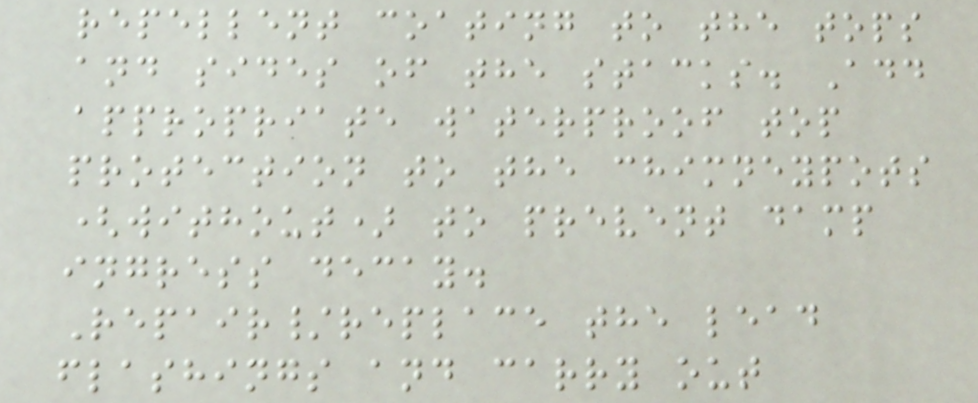repellent coating to the tops
and sides of the stacks. Add
appropriate waterproof top
protection to the chimneypots
(without) to prevent damp
ingress decay.
Repair/replace the lead
flashings and carry out
